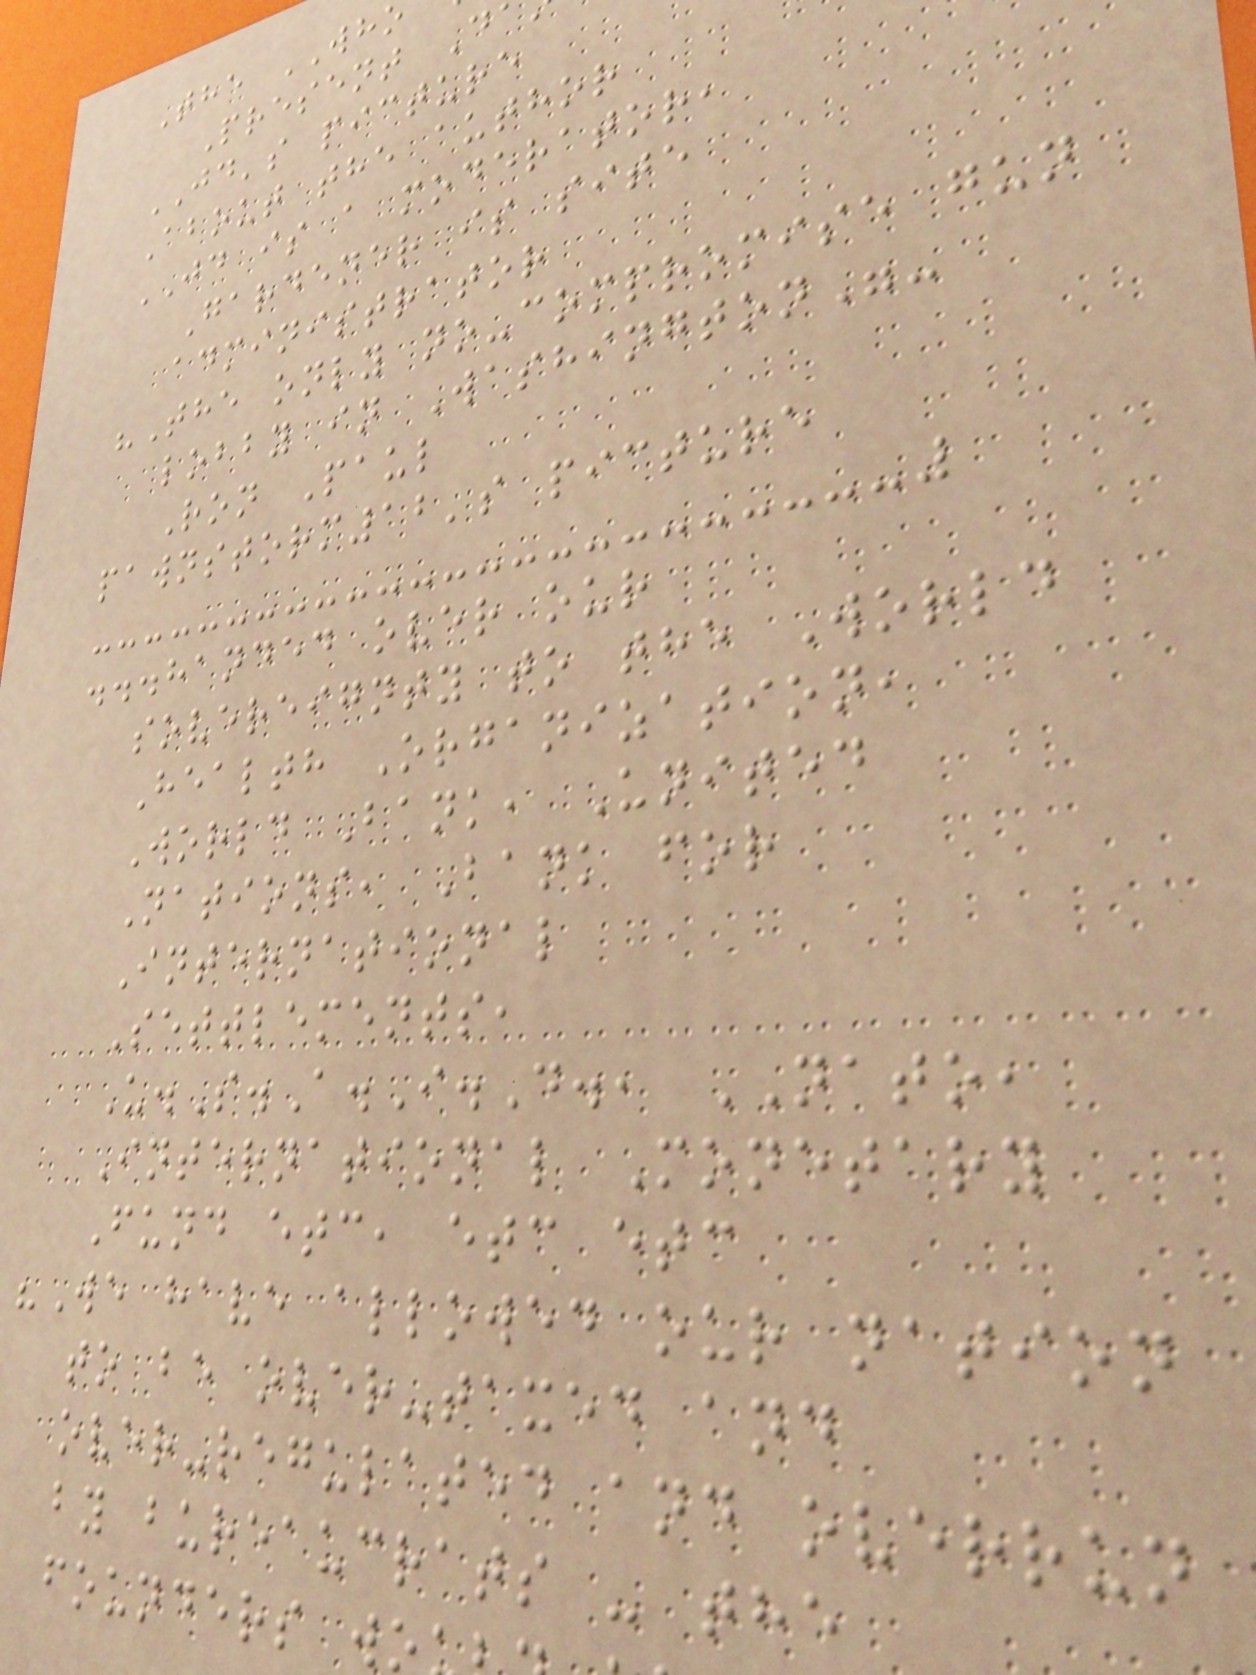The WH
Present D
JD's picture
About the author
JD is a moderator,
Gardener is site
administrator
"The only no-compromise gun
lobby in Washington"-
Ron Paul
pawnstorm12's picture
...handed over our
sovereignty to the World
Health Organization,
World Bank, United
Nations, Bank for
International
Settlements,
U.S.A.I.D., NATO,
International Monetary
Fund etc, etc etc
"We have allowed our nation
to be over-taxed and
over-regulated and overrun
by bureaucrats - the
founders wo
